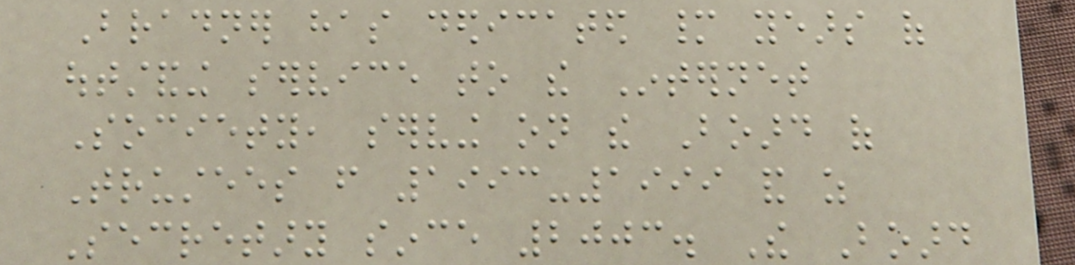Bradner has dedicated many years of
outstanding service to the Internet
Society, serving on the Board of
Trustees from 1993-1999 and as
Secretary since 2003. The Board
